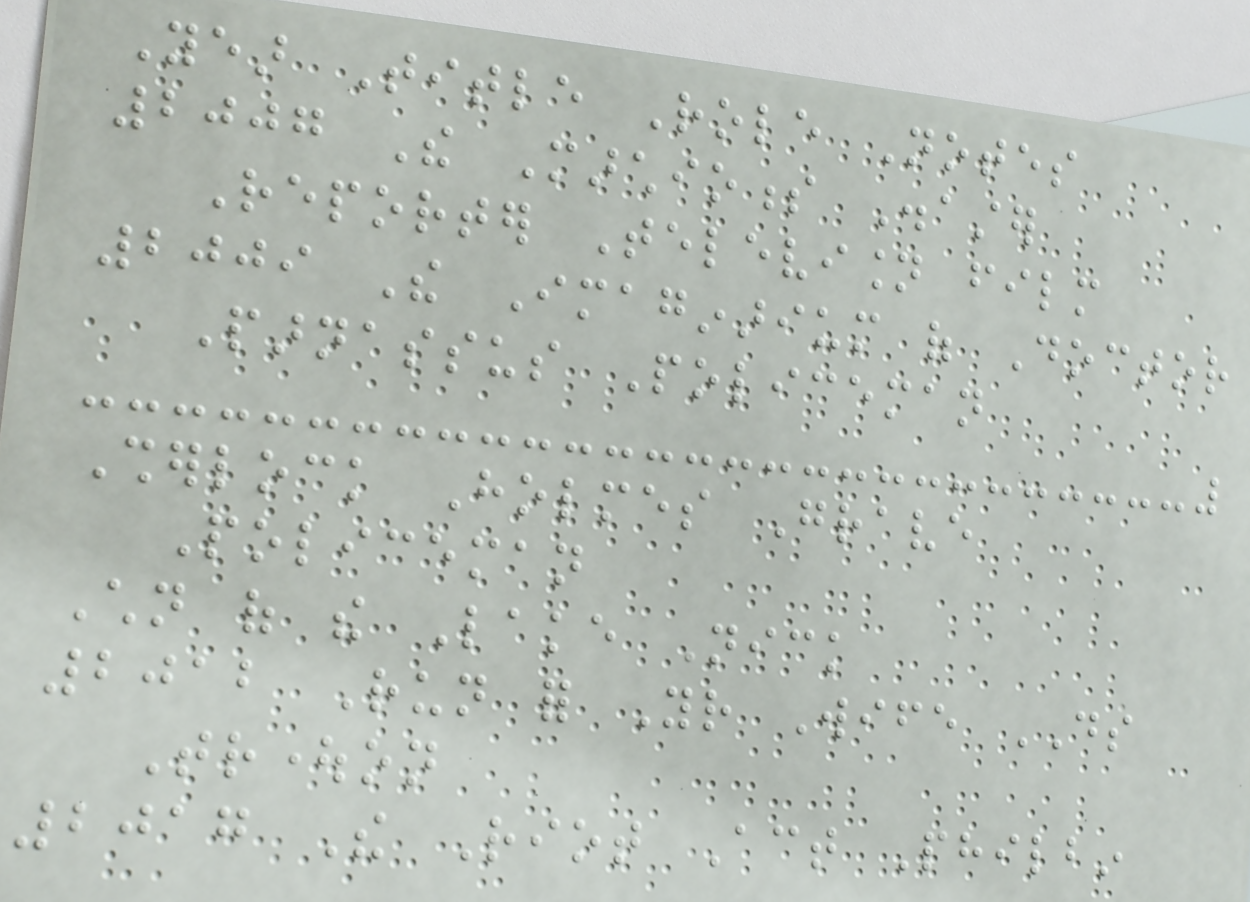Year Title Role Notes
2007 The Marchioness Disaster
Reporter Television film
2009 The Imaginarium of Doctor
Parnassus Policeman
Sherlock Holmes Grave
Policeman
Children of the Lake Nick
2012 Run for Your Wife DS
Troughton
2017 The Riot Act Philbin
